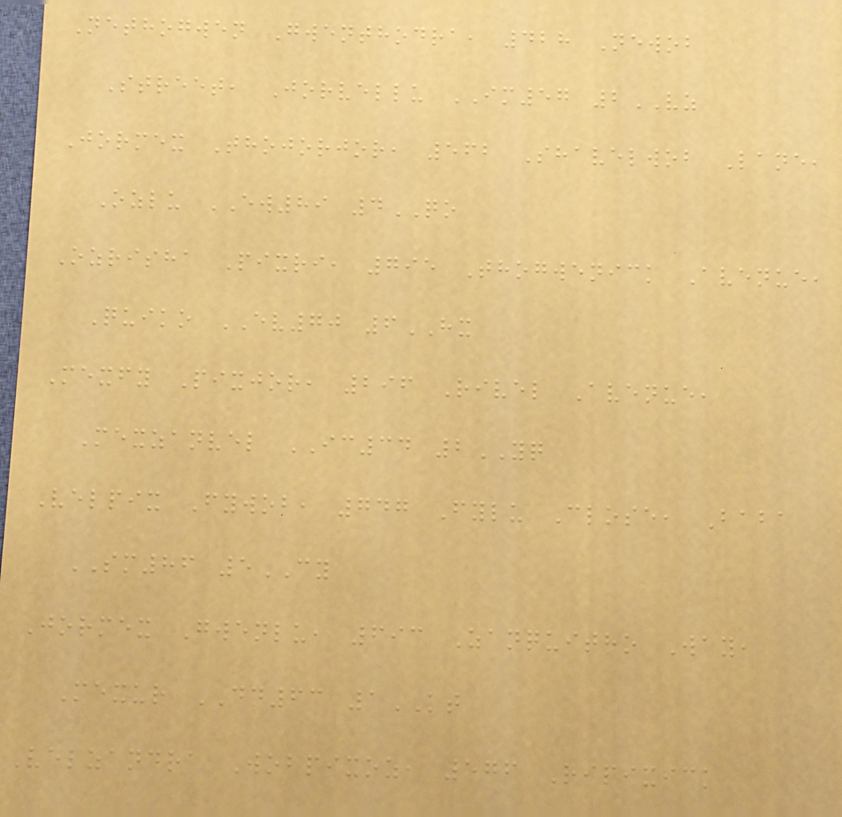Nethogwen Gwenthodra, 428 Newob
Street, Jorvellu IM57 2VZ
Jormex Thojorjor, 562 Shavelwob Lane,
Ozlu EW89 4QO
Ozrisha Pixri, 795 Thogwenick Avenue,
Quiko EV70 6HX
Mexfy Pixjor, 296 Rivel Avenue,
Mexzanvel IC34 2YQ
Velpix Fywob, 747 Fylu Close, Baba
SM86 5CY
Jormex Gwenlu, 693 Zanquitho Way,
Mexur DN63 1KT
Velzandra Wobpixoz, 576 Ripixick
